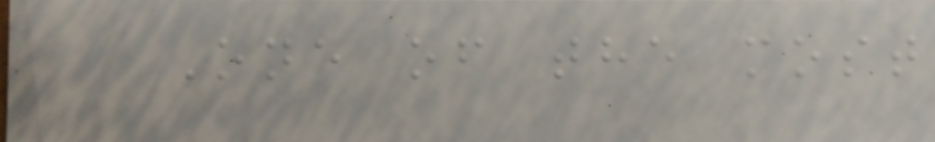One of the most
